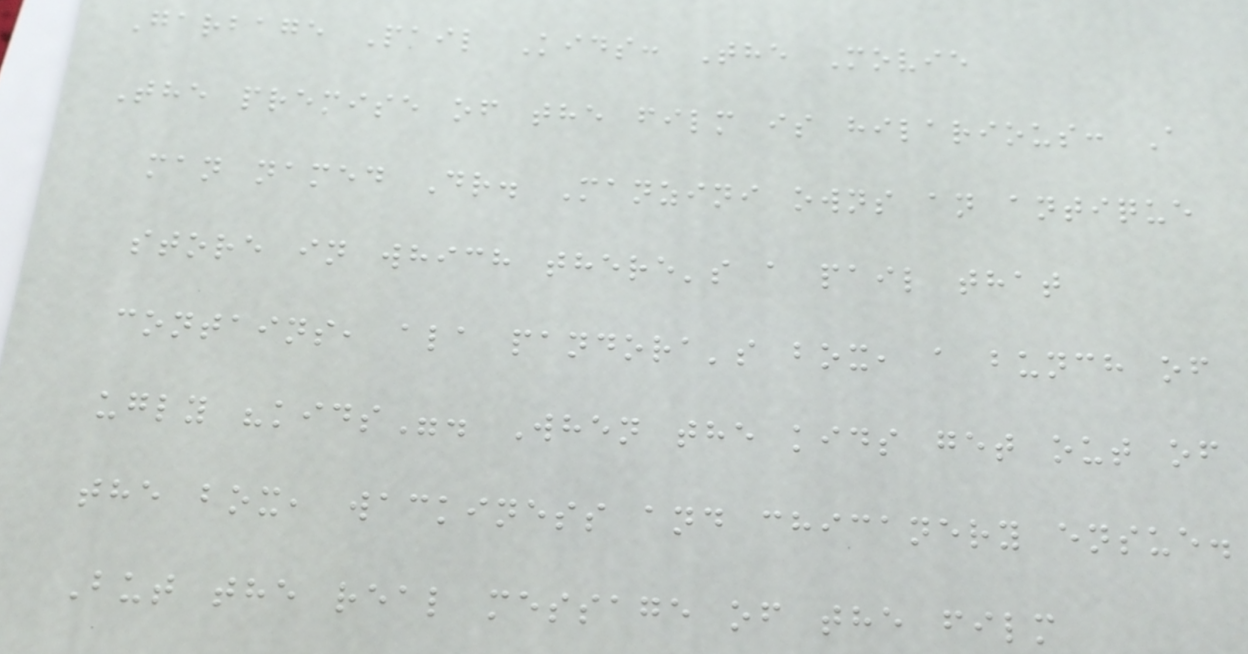Garbage Pail Kids: The Movie
The premise of the film is hilarious: A
man named Dr. Manzini owns an antique
store in which there's a pail that
contains, ala pandora's box, a bunch of
ugly "kids". When the kids get out of
the box, wackiness and chicanery ensue.
But the real message of the film
